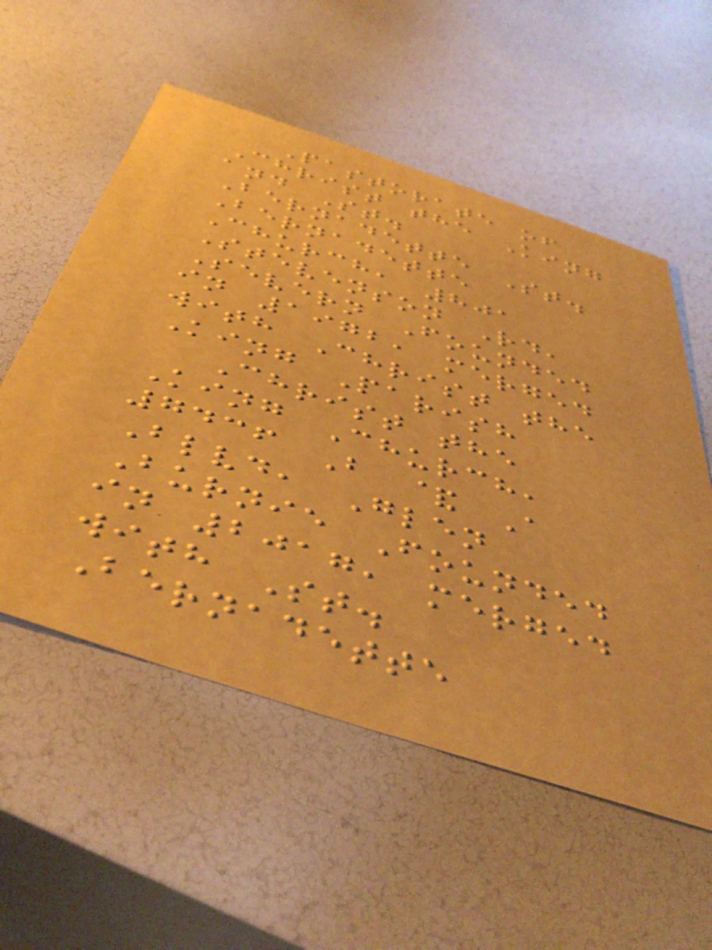Pastorate of
Christ the King
and St.
Bernadette St.
Bernadette
Church, 801
Stevenson Rd,
Severn Founded
in 1972, merged
with Christ the
King Parish
Christ the
King Church,
7436 B & A
Blvd, Glen
Burnie Founded
in 2017, merged
with St.
Bernadette
